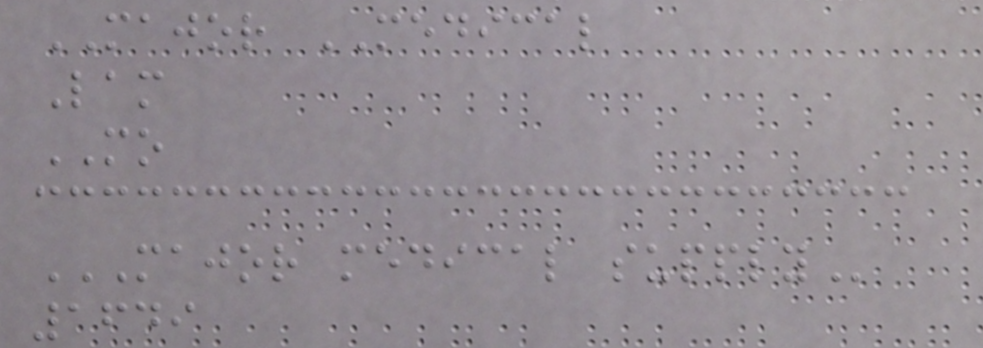MAJOR MEDICAL
Lam
MO
MAJOR MEDICAL SUPPLY
1649
